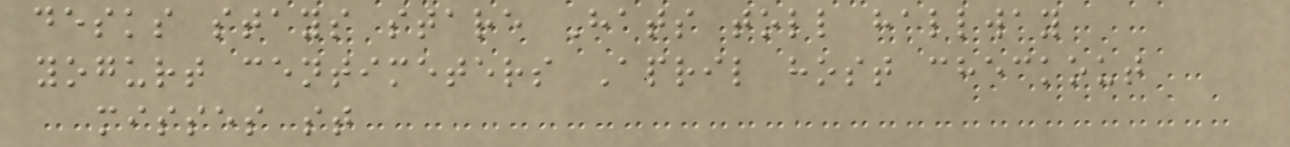desks stays stare Hats toll hallway
yogurt centimeters April host checkout
misses st
